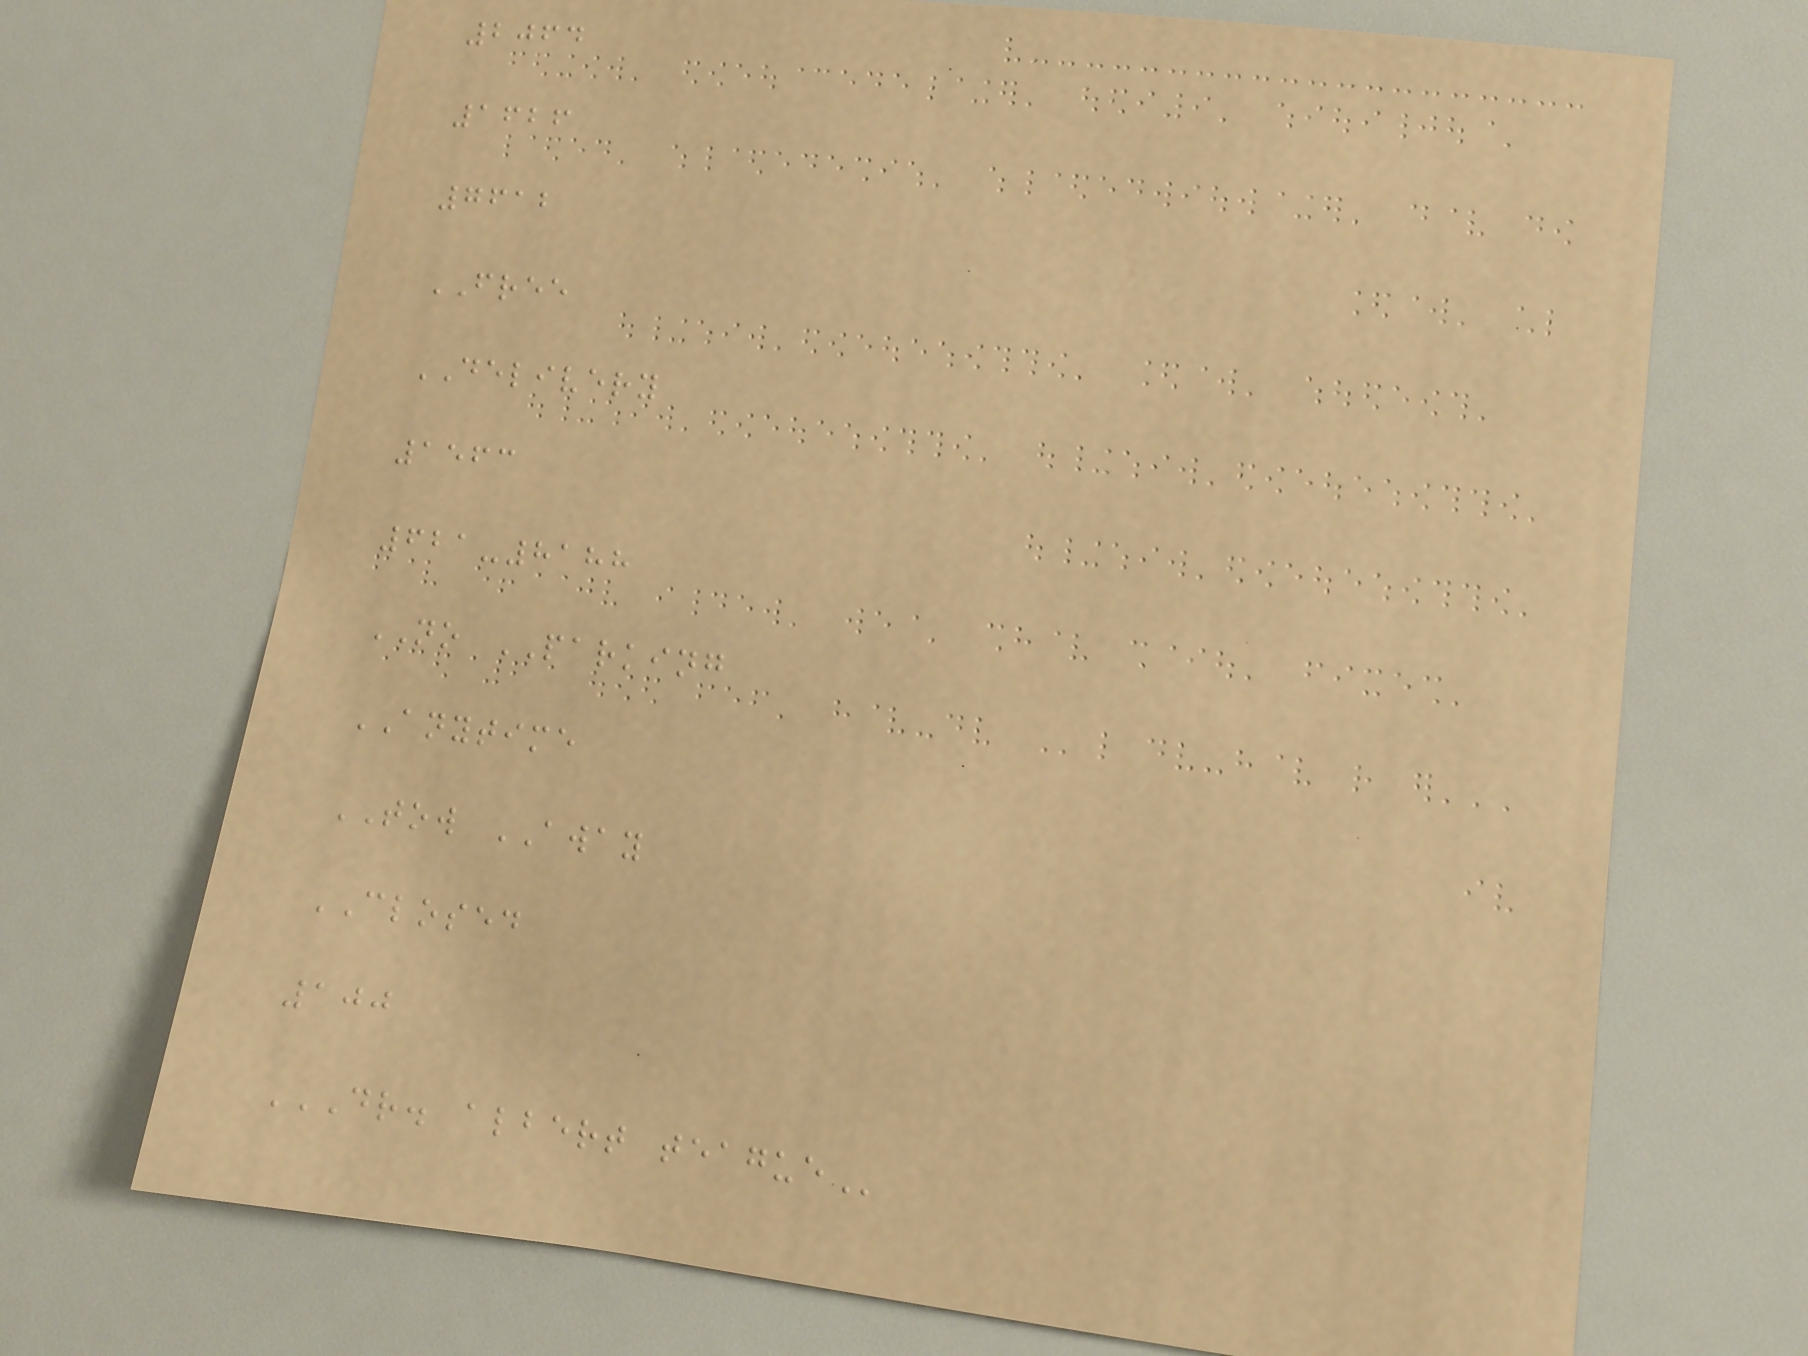2064
1626
7612
FREE
DELIVERY
1563
621-8188
NO PARKING
ANYTIME
TOW AWAY
CLOSED
100
DR. ALBERT TEAGUE
